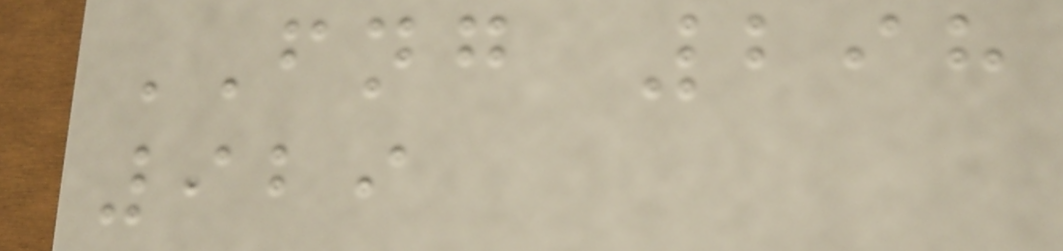FNG 298
929
